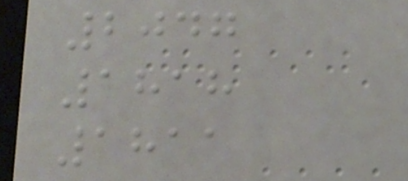2047
1818
1811
